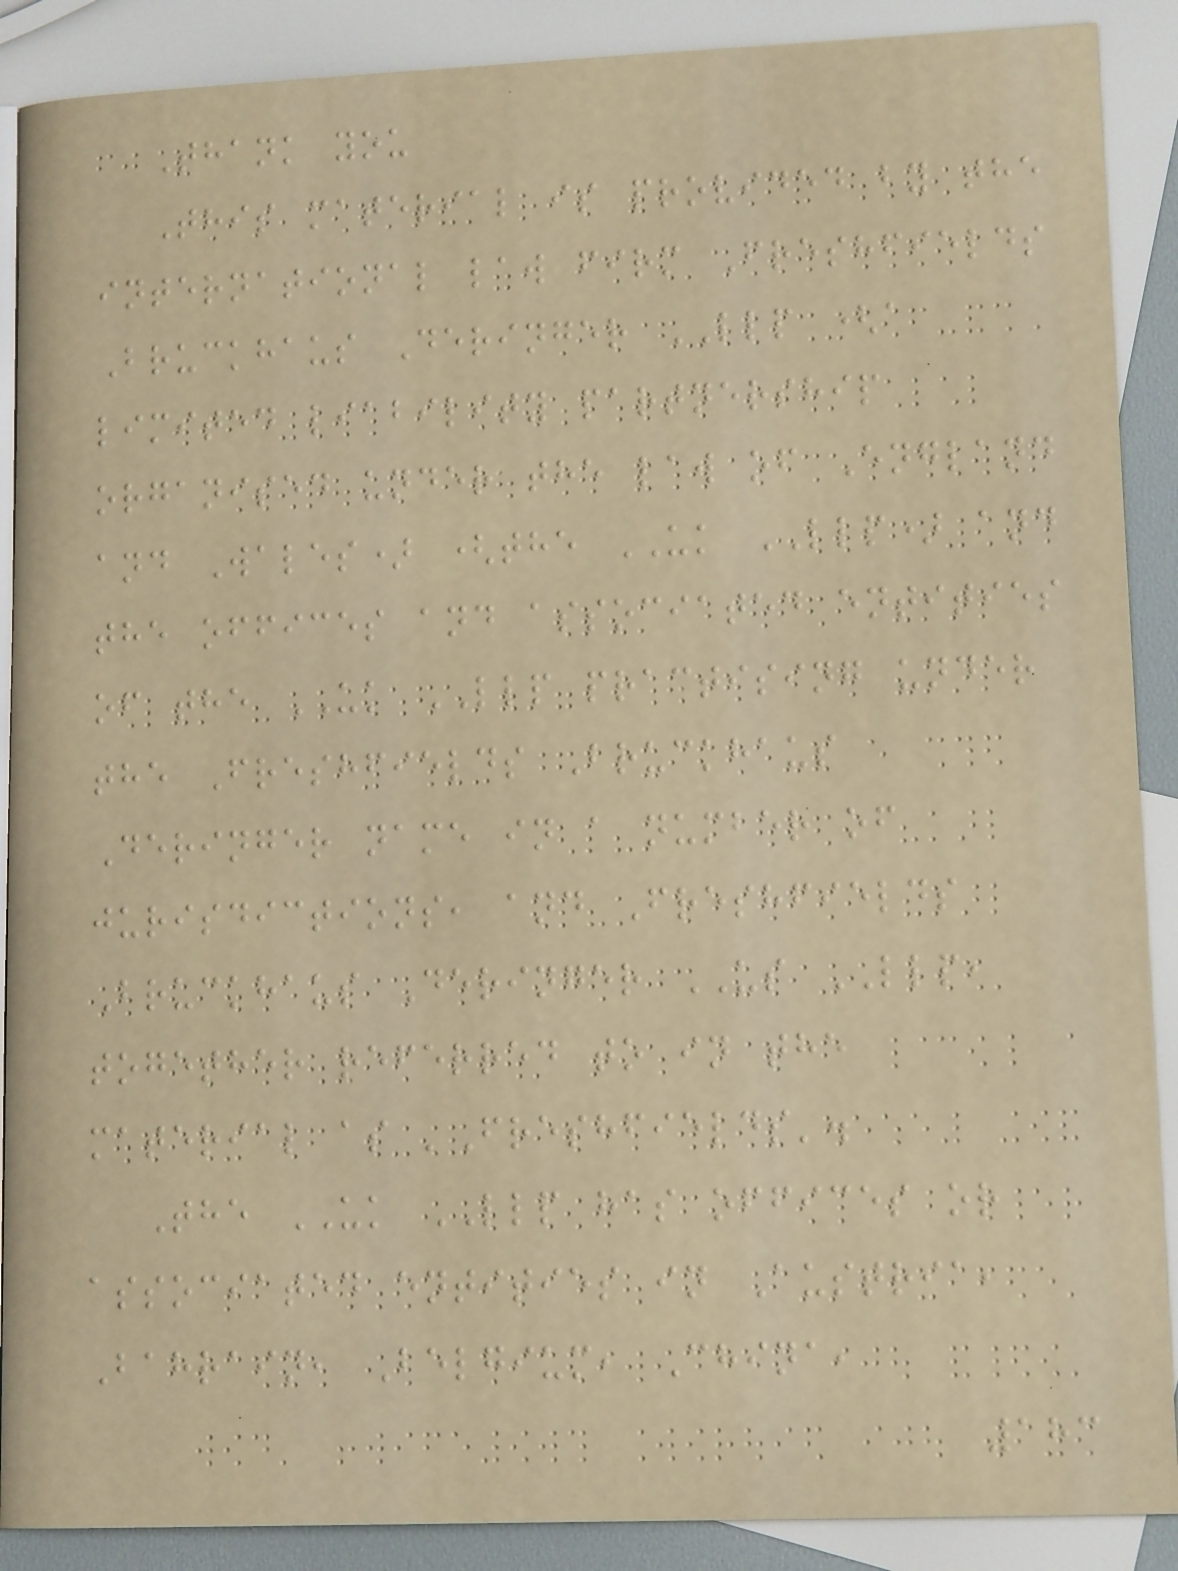Thank you
This material is provided by the
international law firm Freshfields
Bruckhaus Deringer LLP (a
limited liability partnership
organised under the law of England
and Wales) (the UK LLP) and
the offices and associated entities
of the UK LLP practising under
the Freshfields Bruckhaus
Deringer name in a number of
jurisdictions, and Freshfields
Bruckhaus Deringer US LLP,
together referred to in the
material as 'Freshfields'.
The UK LLP has offices or
associated entities in Austria,
Bahrain, Belgium, China,
183
